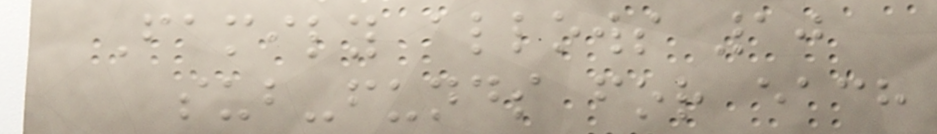Family allows 10
sub-funds for each
